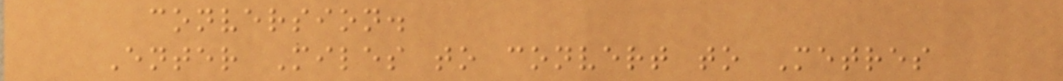conversion.
Enter Miles to convert to Metres
